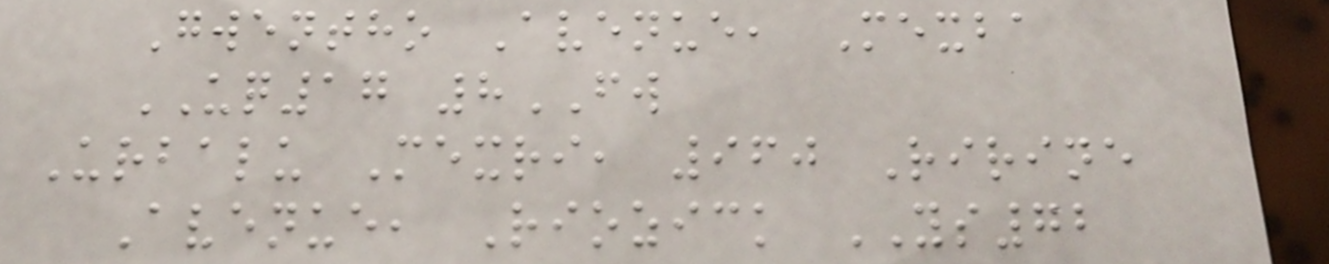Gwentho Avenue, Mexba
UQ17 8FW
Urbalu Mexri, 960 Ririne
Avenue, Riozick YS72
